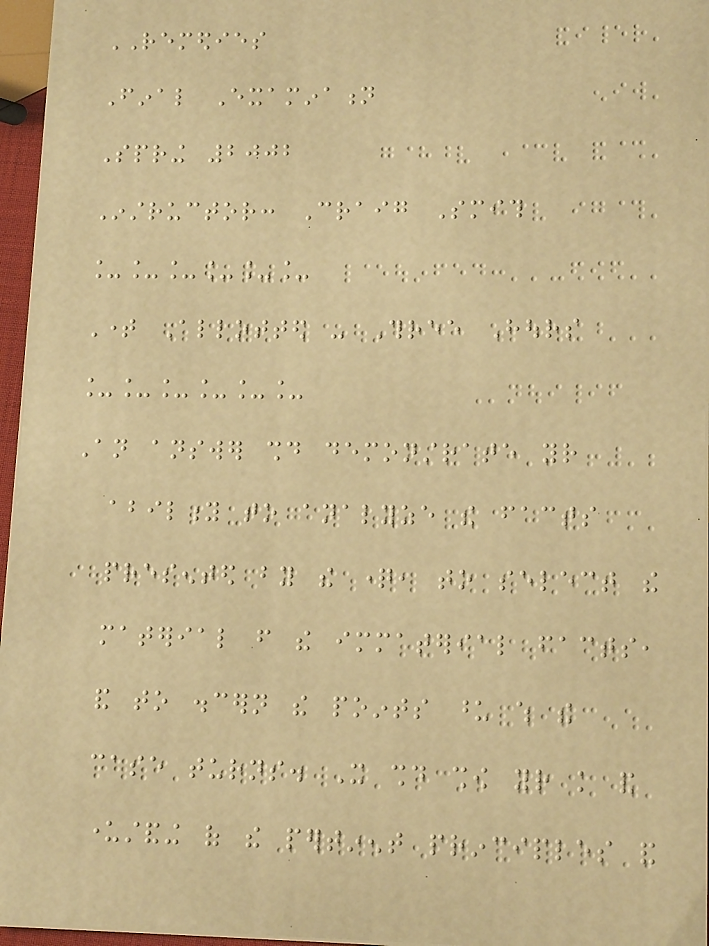REMEDIES
Final Examination
Spring 2002
Instructor: Craig Smith
______
Time Allotted - Three Hours
______
An answer should demonstrate your
ability to analyze the facts
presented by the question, to select the
material from the immaterial facts,
and to discern the points upon which the
case turns. It should show your knowledge and
understanding of the pertinent principles and
